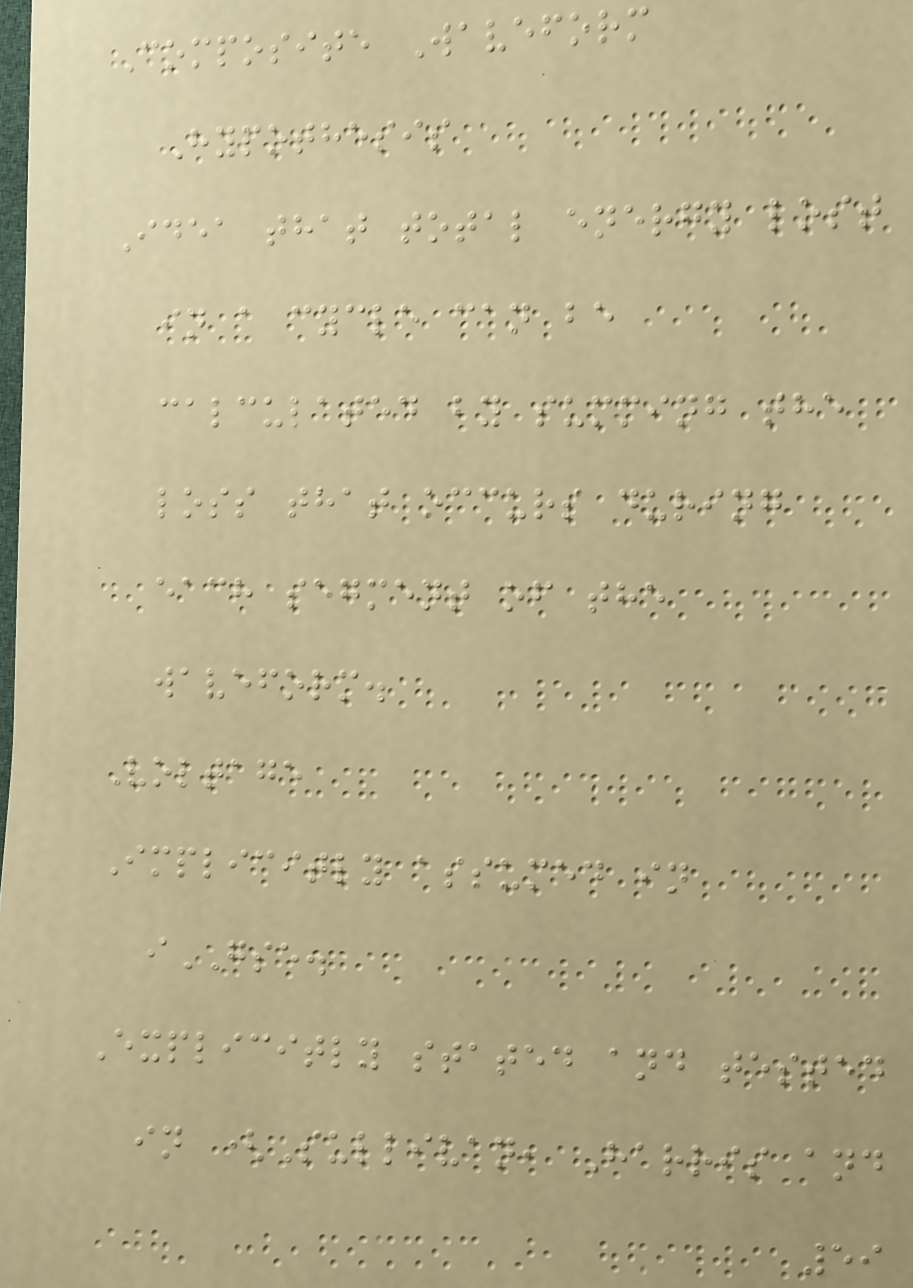Composite Waveform
Hypothesis
Idea that total energy lost
in a cycle can be
calculated by summing the
loss that occurs during
each segment of the
waveform.
Voltage
Implicitly assumed in
iGSE.
Explicitly stated and tested
in (Sullivan, Harris and
59
